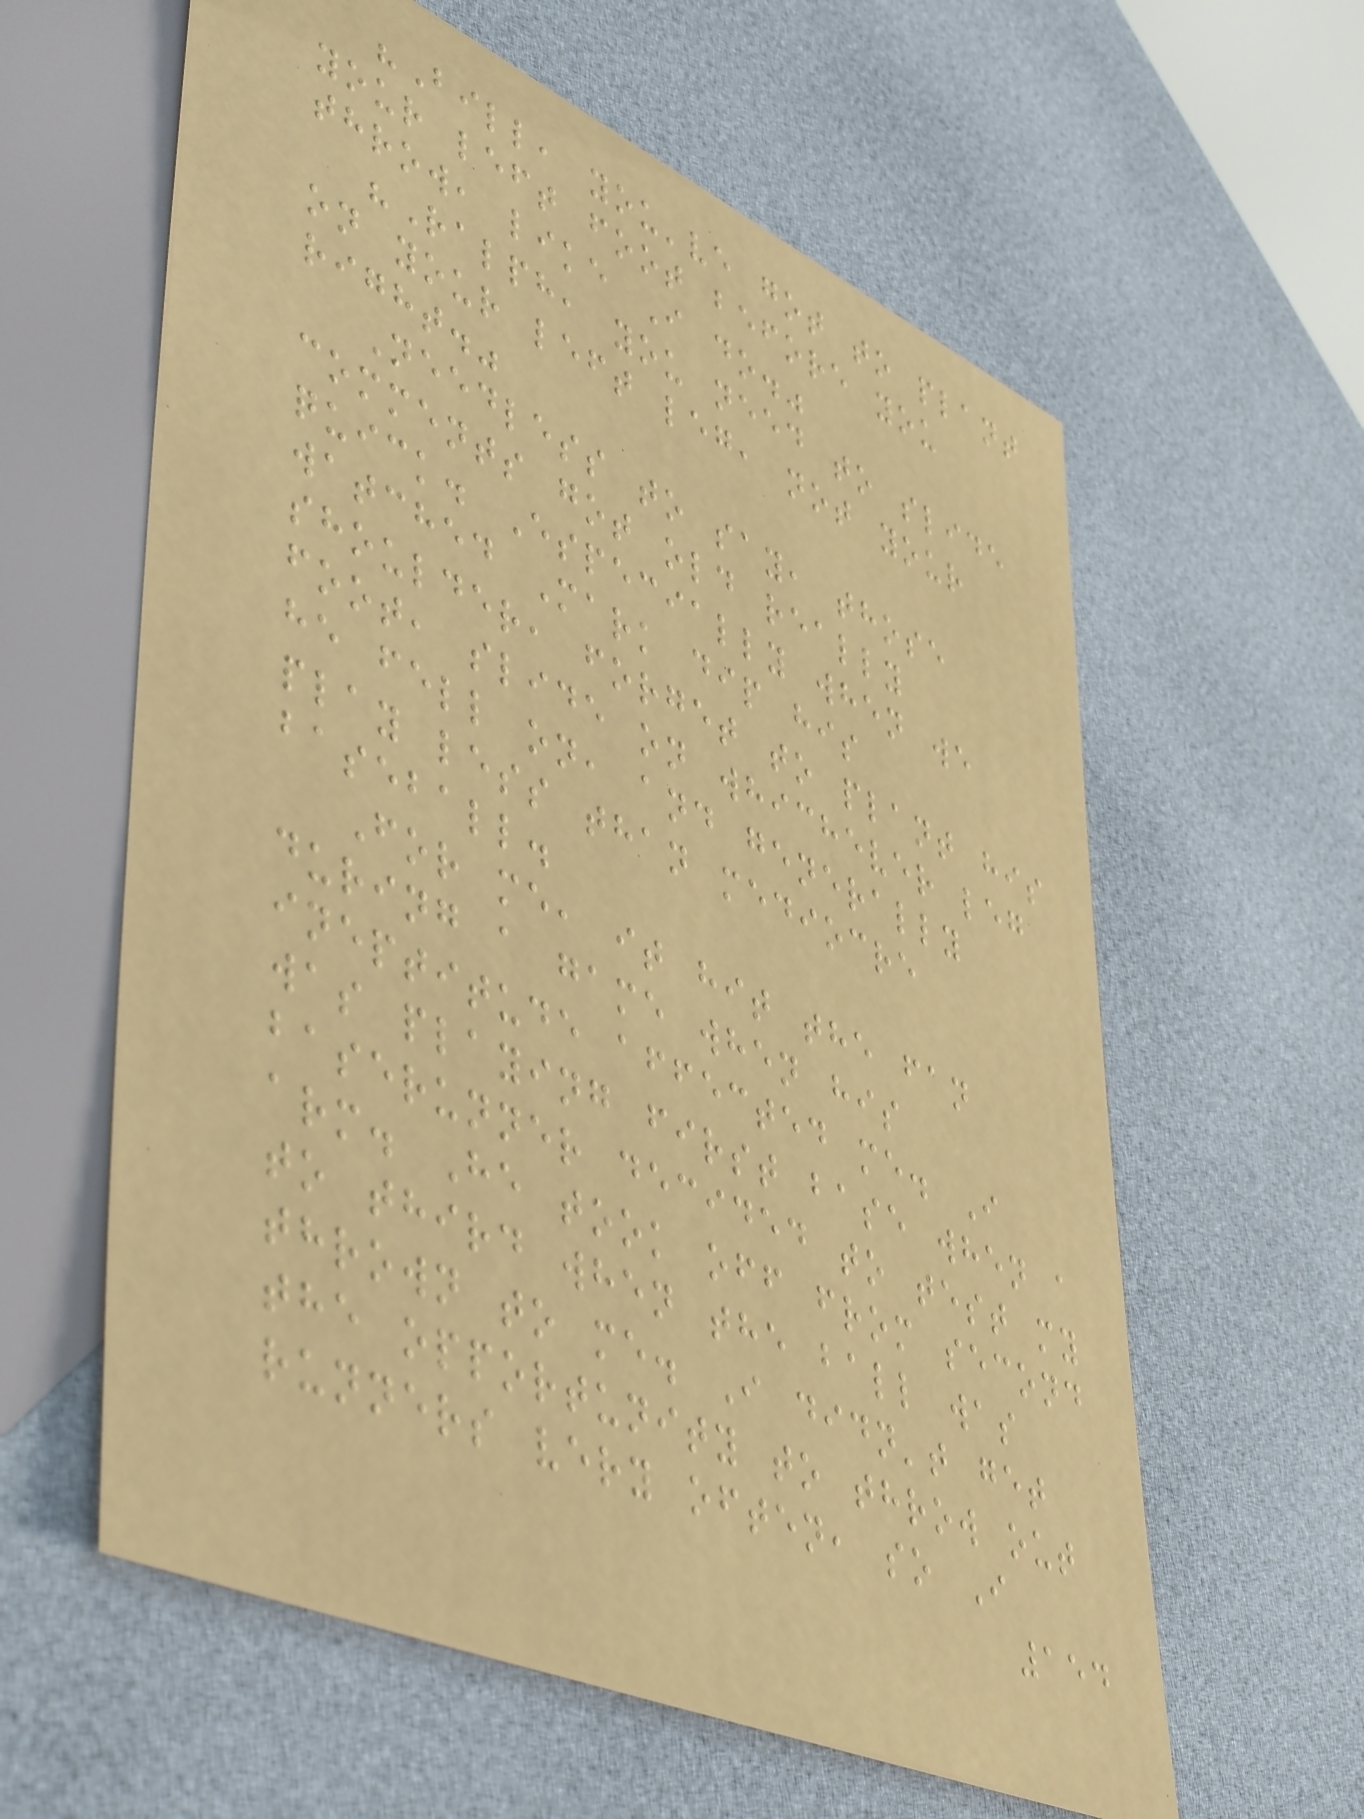"Bill, you've got to plant
your left foot before you
throw, like I do."
"Ralph, you need to slide
on your left leg, not your
right."
Needless to say, those
comments got old really
quick. Especially when we
watched Mark dip his
shoulder, forget to plant his
foot, slide on whichever leg
he fell on, and generally
play less than mediocre
baseball.
For me, it hit the fan
during a game when his
ineptitude affected me. I
was playing first base when a
baserunner decided to test my
arm. He took off from second
to third when the ball was
thrown to me. I didn't get
the opportunity to throw out
runners very often, so I
154
